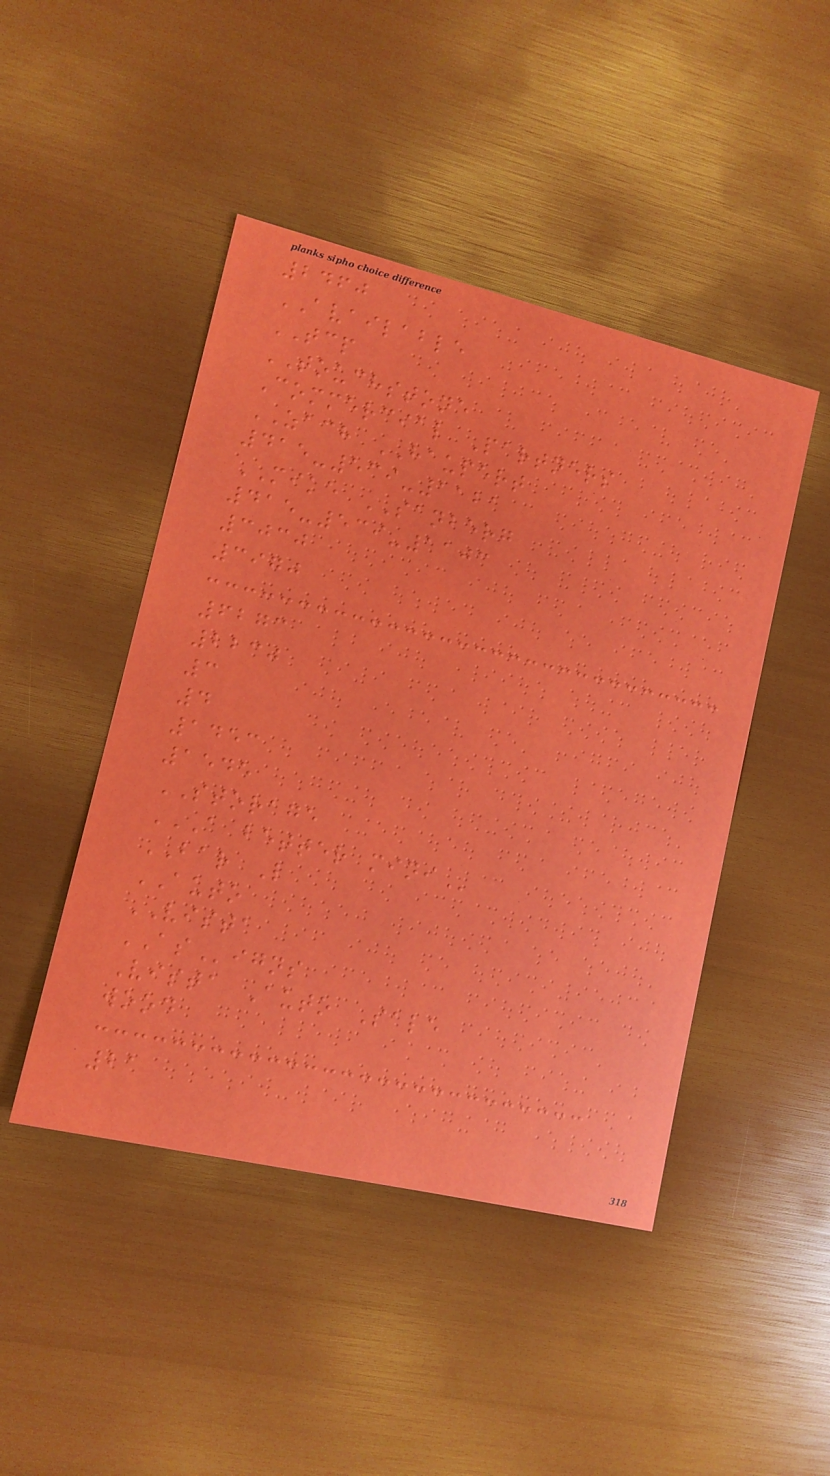2460
AVAILABLE
TCP
TOUCHSTONE
Commercial Partners
ZACH HAUPERT
415-539-1121
MIKE SANBERG
415-539-1103
3030
3970
6273
2230
3
4
1453
1545
STORAGE
A BETTER MINI
BAR L
AUTO
VISTA
ASigns
Vista Auto Sale
wood
21
